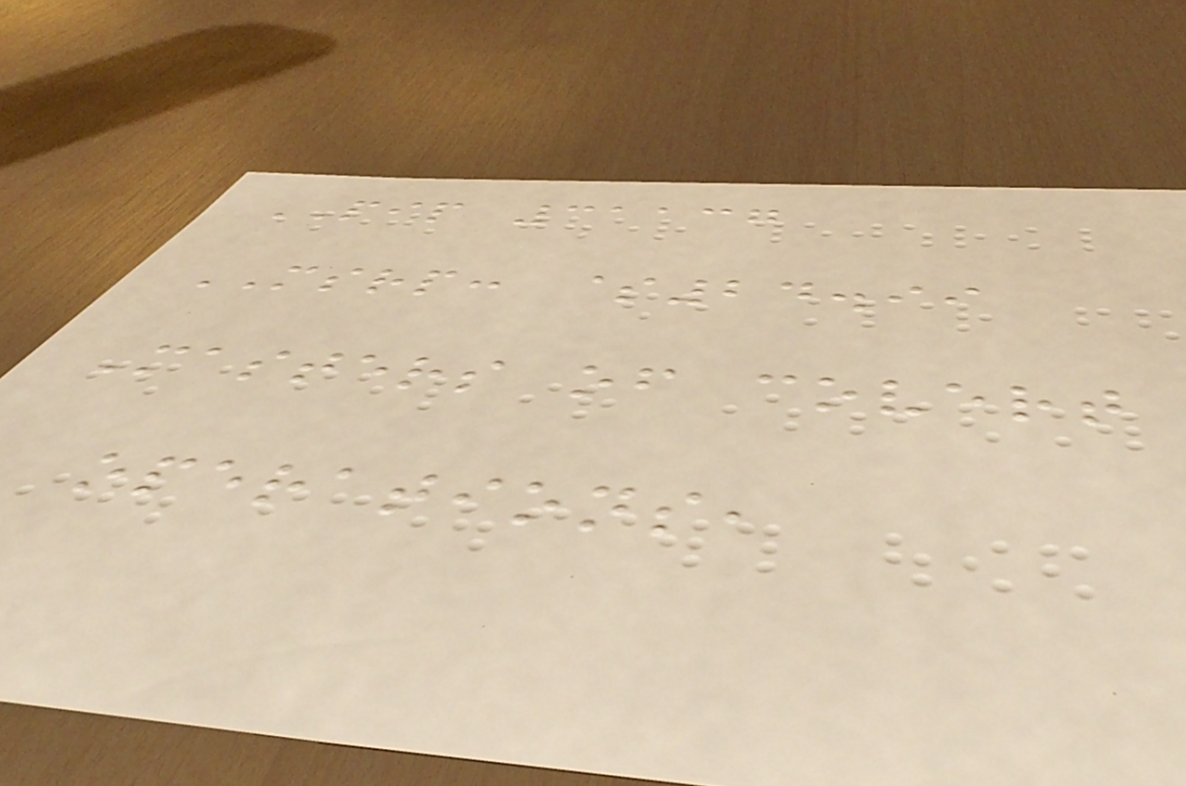PIP 31137
MSRP: $24.99
Masters of covert
operations,
